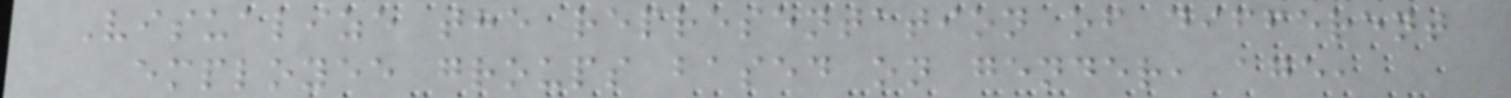Visualize the representation of different
employee groups based on gender, age,
